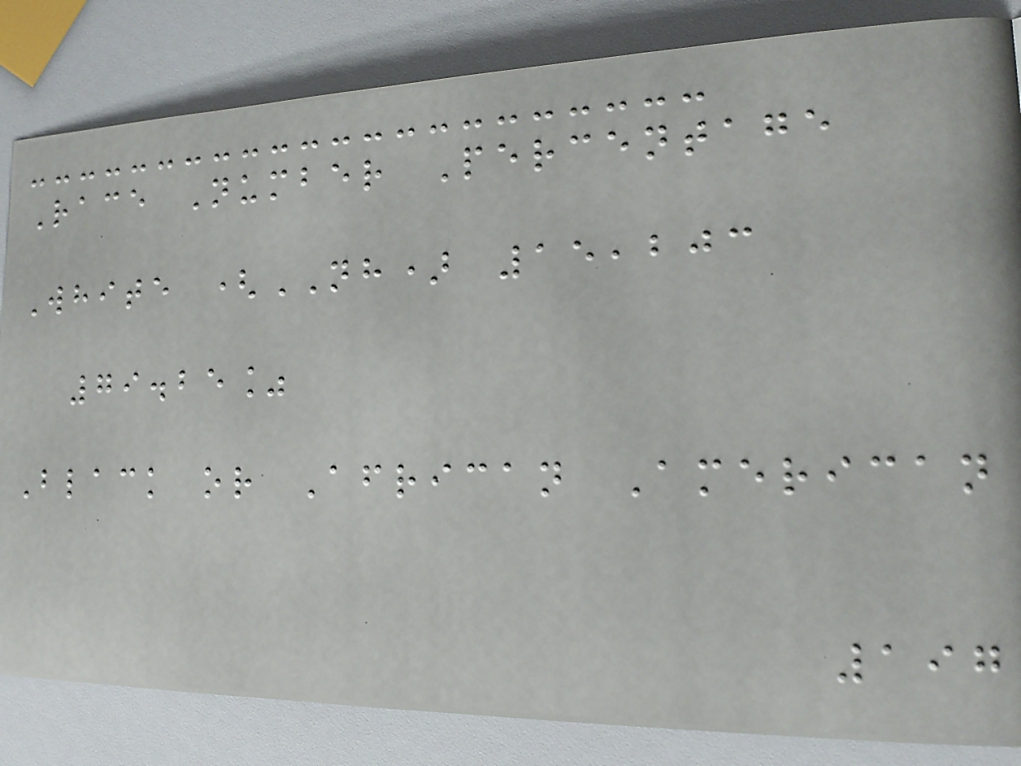Race Number Percentage
White (NH) 15,203
79.25%
Black or African American
197
